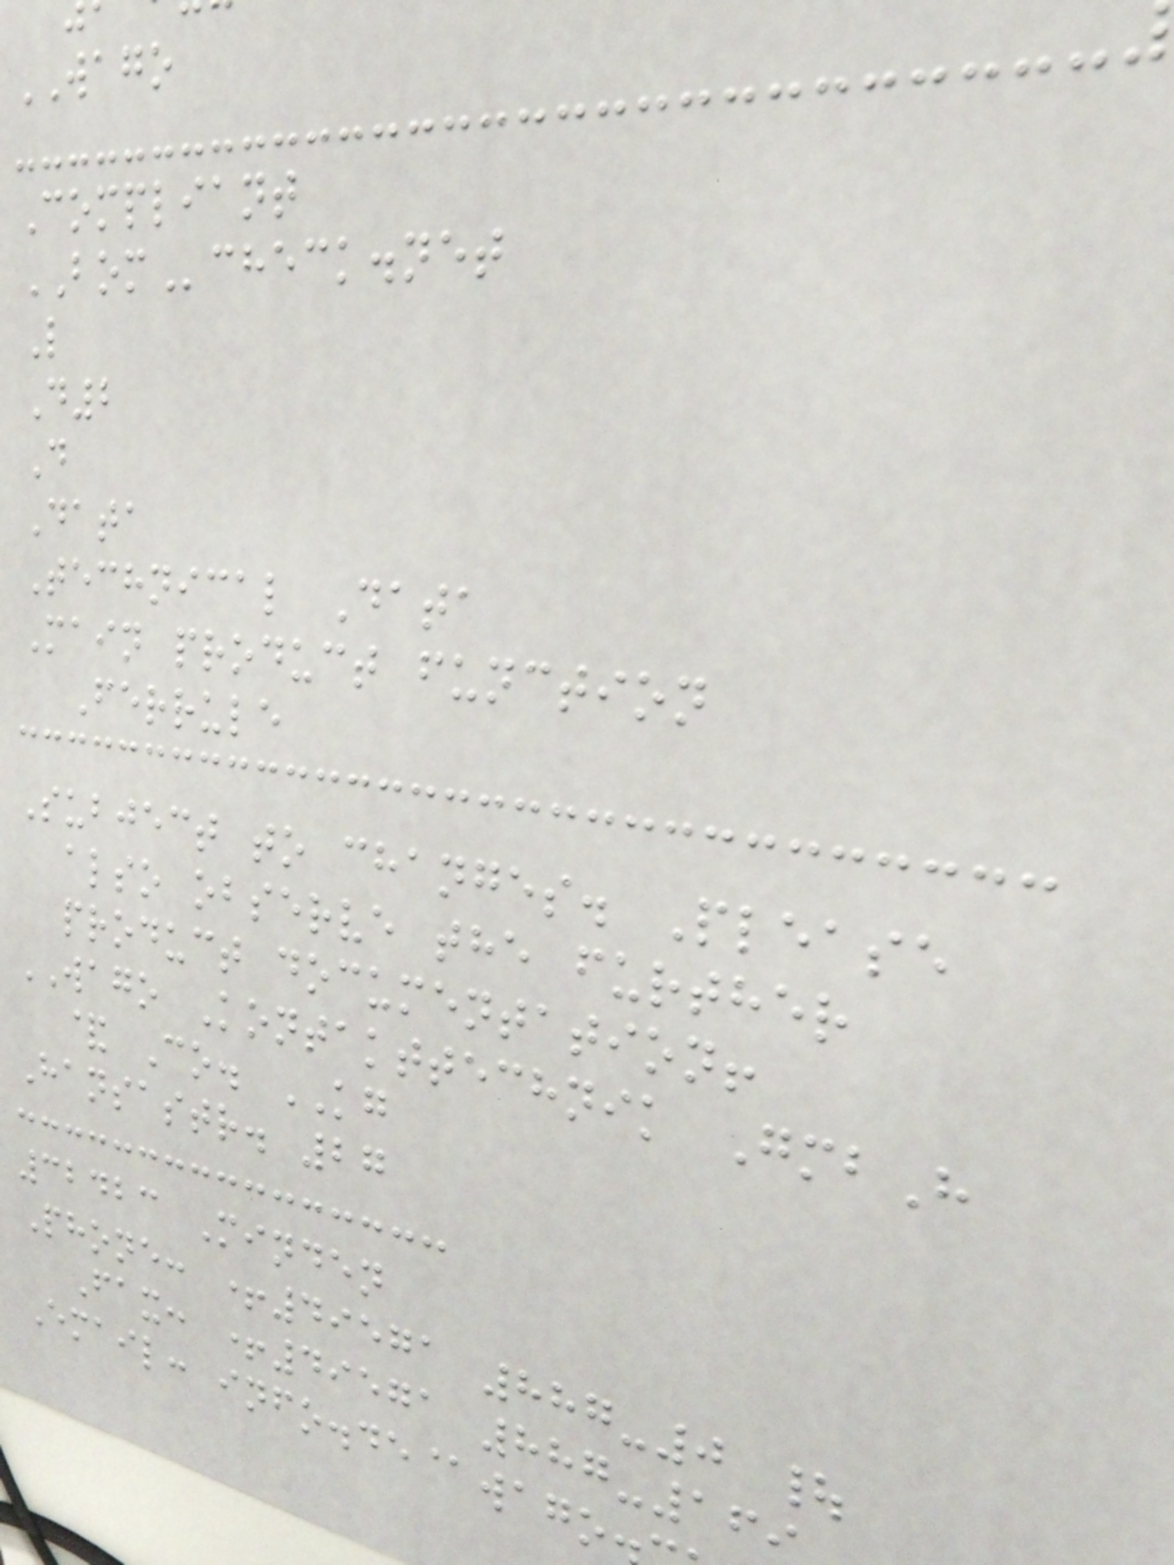WAGO
Compliant
BOMcheck.net
L
D2
D
Data
Technical Data
Main product function
Ferrule
Subject to changes. Please
also observe the further
product documentation!
WAGO Kontakttechnik GmbH
& Co. KG
Hansastr. 27
32423 Minden
Phone: +49571 887-0 |
Fax: +49571 887-16
Email: info.de@wago
